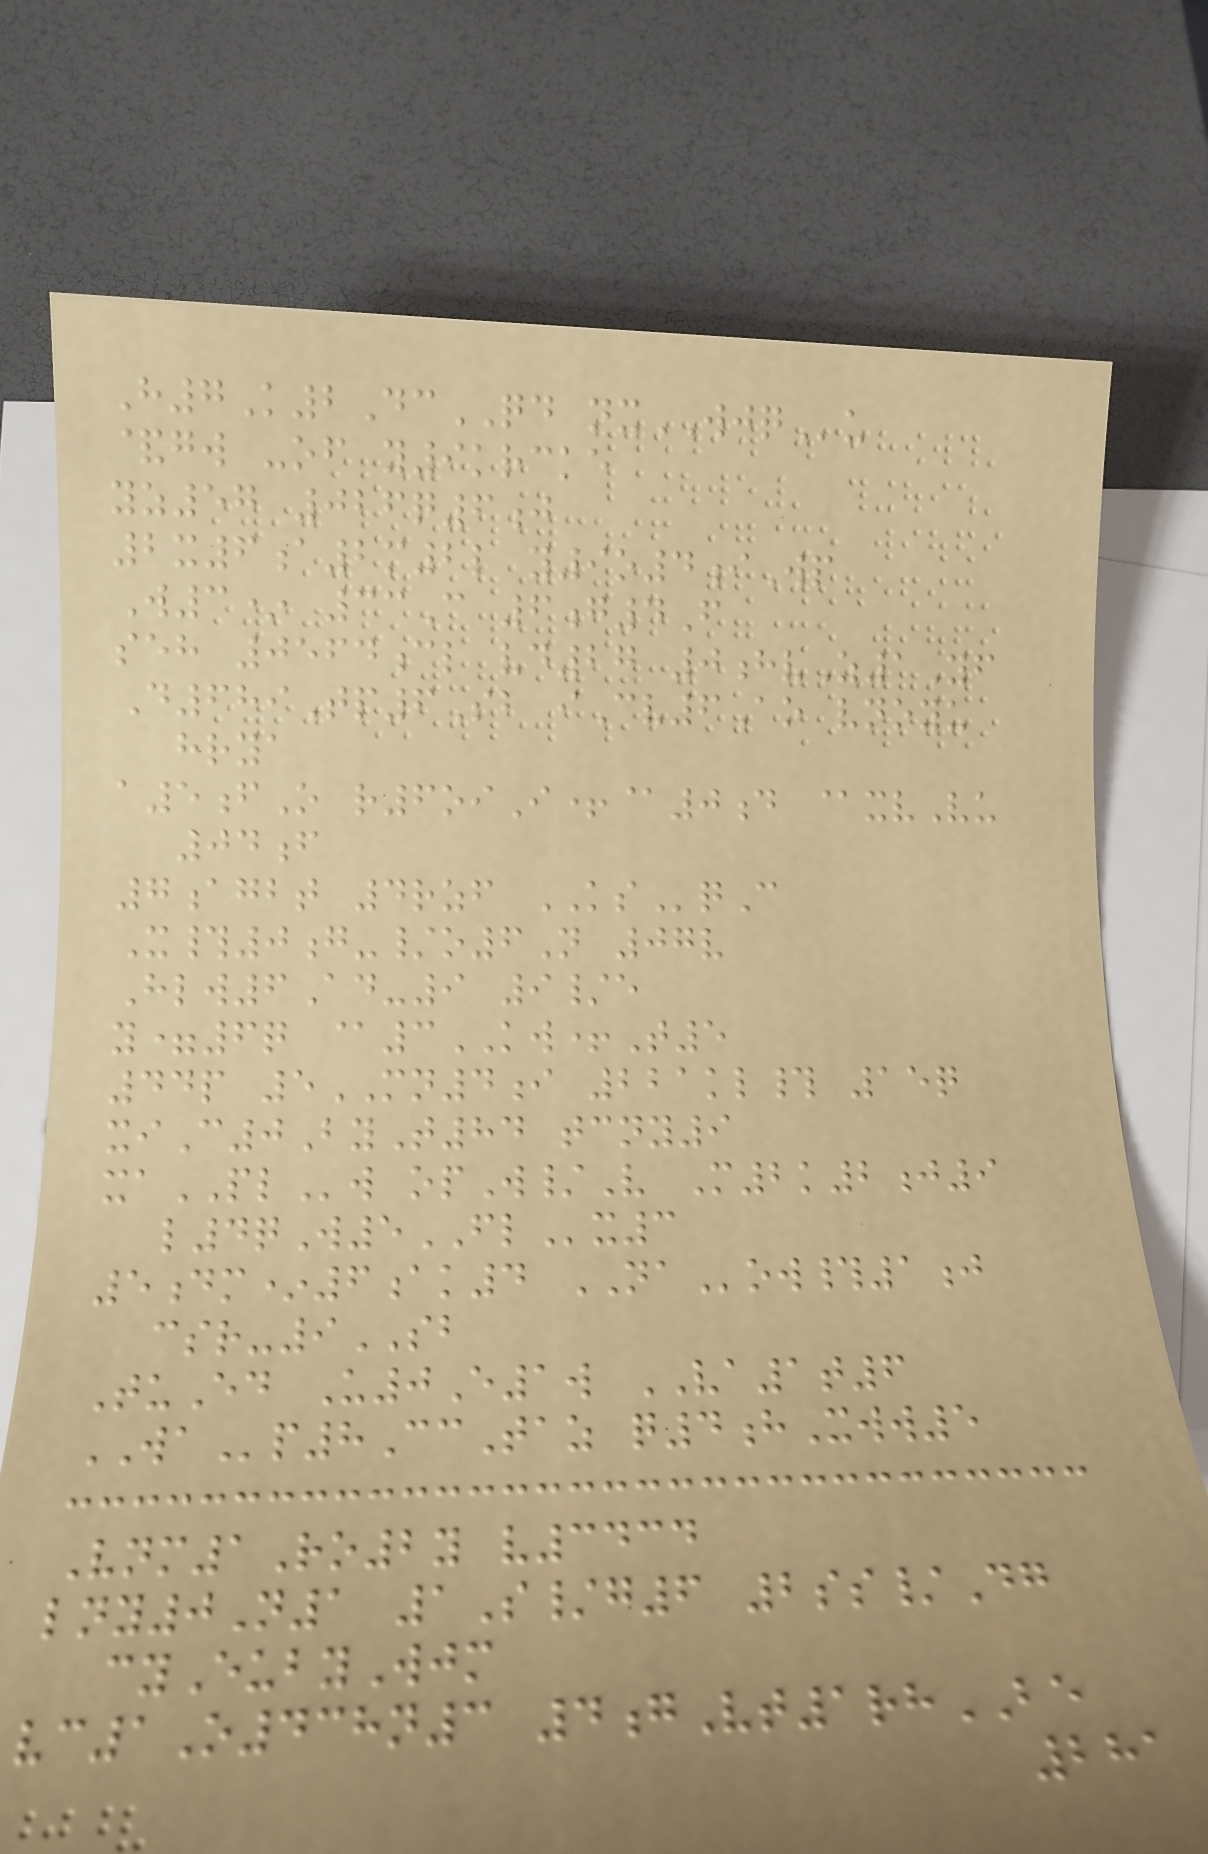H7K2DcQD nxWJQu
&gw -of y9krcke
yz57 026q6j
2x6a2m2l y9o4iWp
W3* 33C 6g4F
seh 0564cl vd27 0hvZ1Yf
D689Tp6Sb iCv6Ao vnoyu
hrya
a5fO r6oiI+@0d @xvVu
04f
7agbt 4rzf KSqC
X#0g-/o6N 07v
Hlw6Ad-9 9/e
y=6q @3KW+T5
44p 5MN4i 221kl# 15q
xiC0ByT84 tcny9
xaPLw opW/V M2k2j9
l4qW5FLx3
5dm*6ak4 NAow#1j
csr-9SB
TuEd U0E1w VA1t6
WAp8CcTaz q4hXww5
Vnm1Ro2y v3434
lny0N1 1S/g6 2ss/Dg
cyEubyWjm
vc1O438n3 4gVt1rhBE
281
